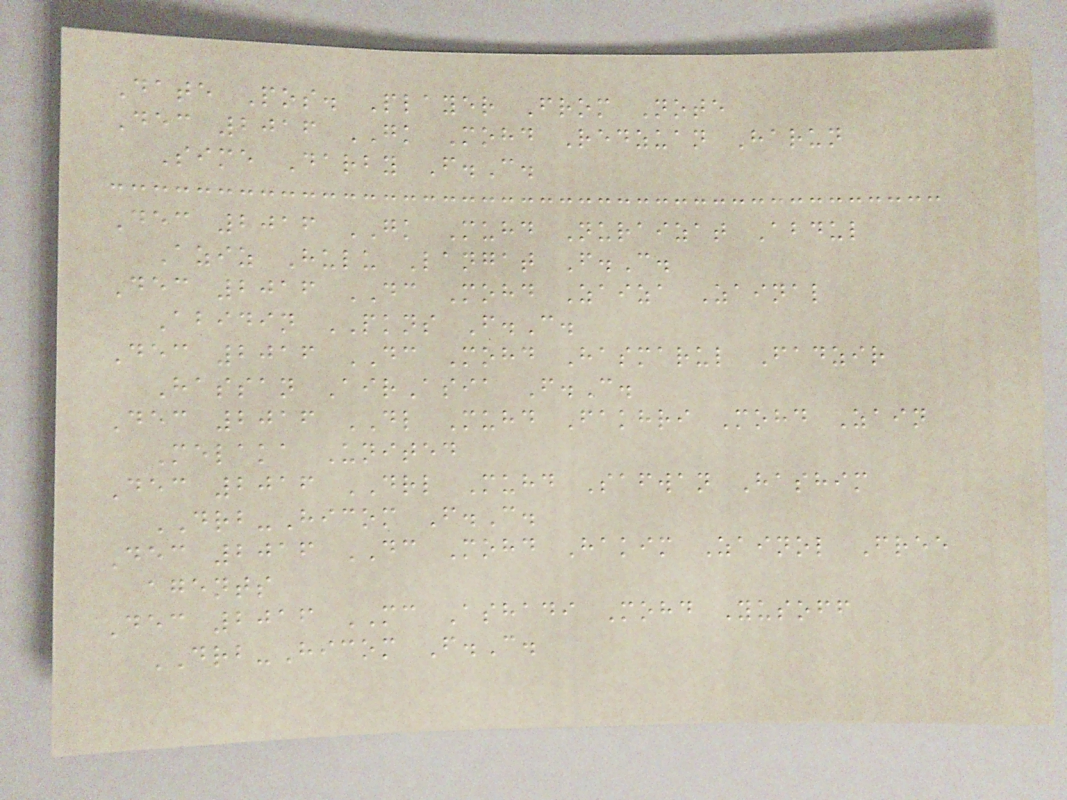Date Pos. Player From Note
Dec 2016 GK Mohd Redzuan Harun
Sime Darby F.C.
Dec 2016 GK Muhd Nuraizat Abdul
Aziz Hulu Langat F.C.
Dec 2016 DC Mohd Zaiza Zainal
Abidin PKNS F.C.
Dec 2016 DC Mohd Hasmarul Fadzir
Hassan AirAsia F.C.
Dec 2016 DL Muhd Fakhri Mohd Zain
Melaka United
Dec 2016 DRL Muhd Safwan Hashim
DRB-Hicom F.C.
Dec 2016 DC Mohd Hakim Zainol Free
agents
Dec 2016 MC Ashadi Mohd Yusoff
DRB-Hicom F.C.
